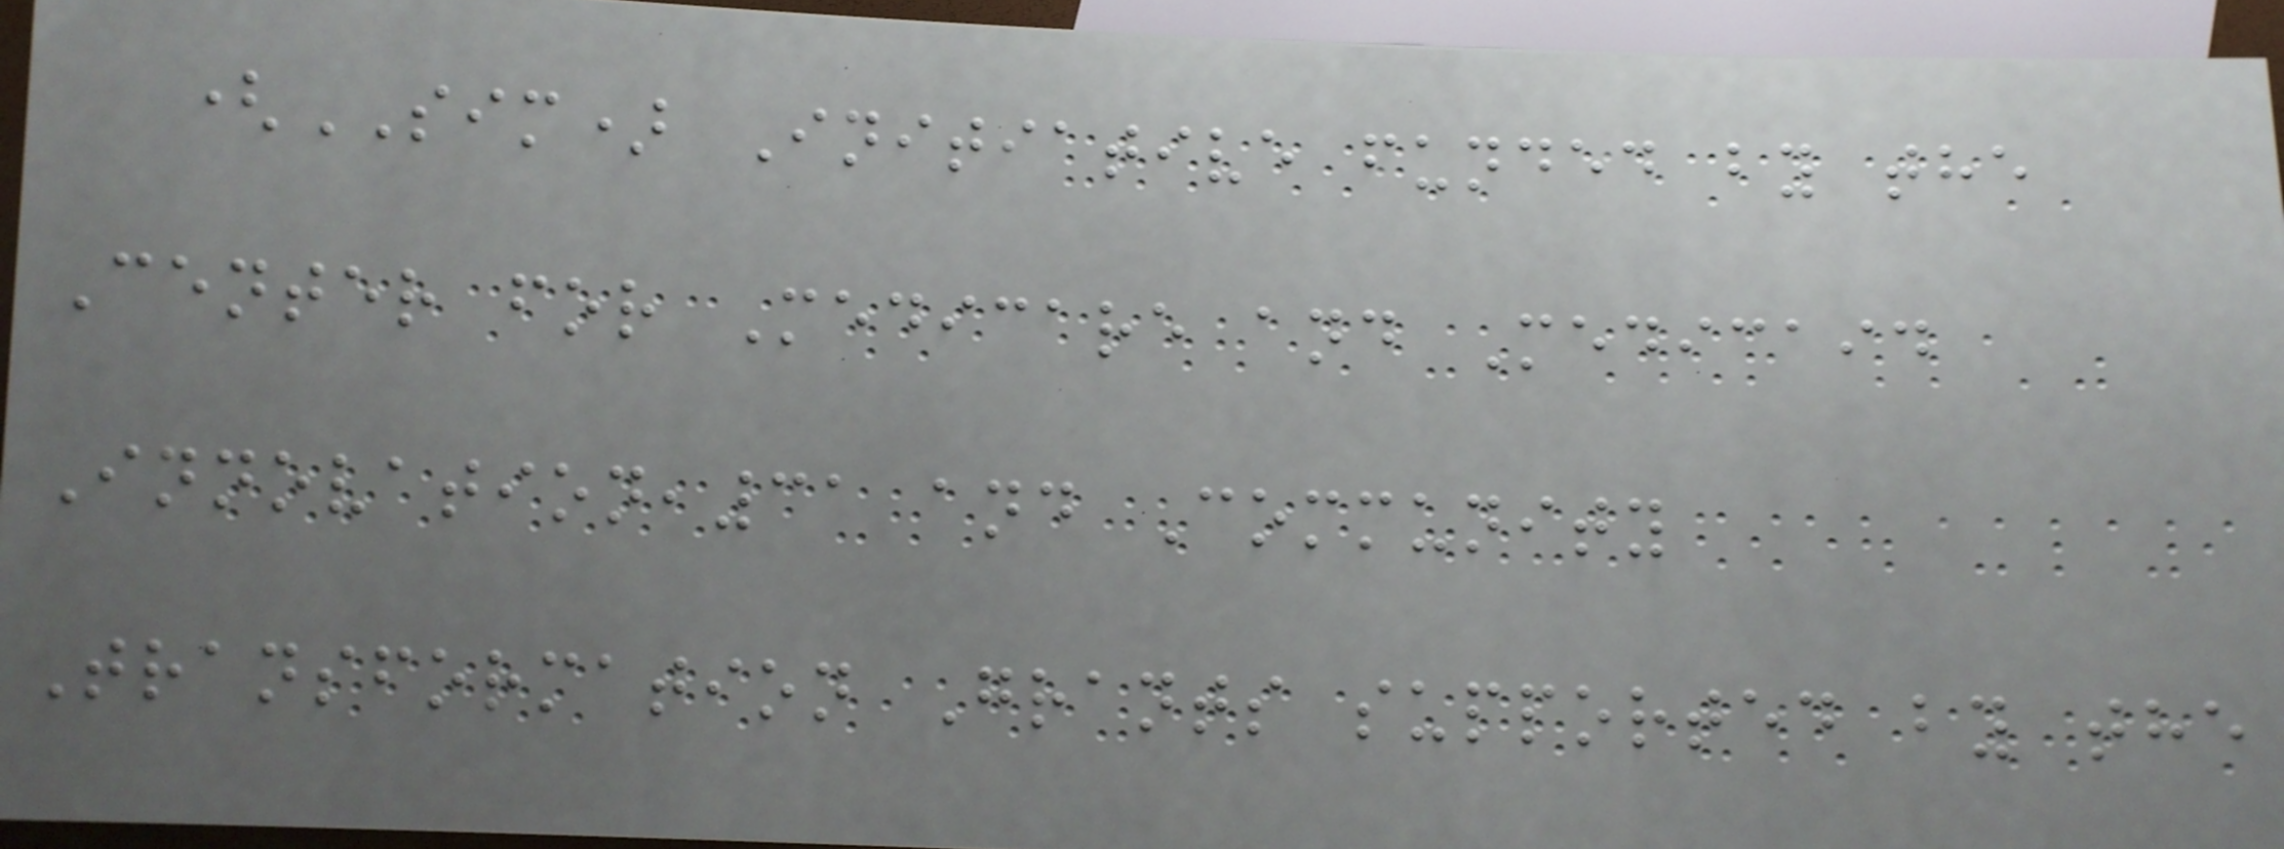(SIM) Initiative funded by the
Center for Medicare and Medicaid
Innovation,31 and Community
Transformation Grants supported by the
